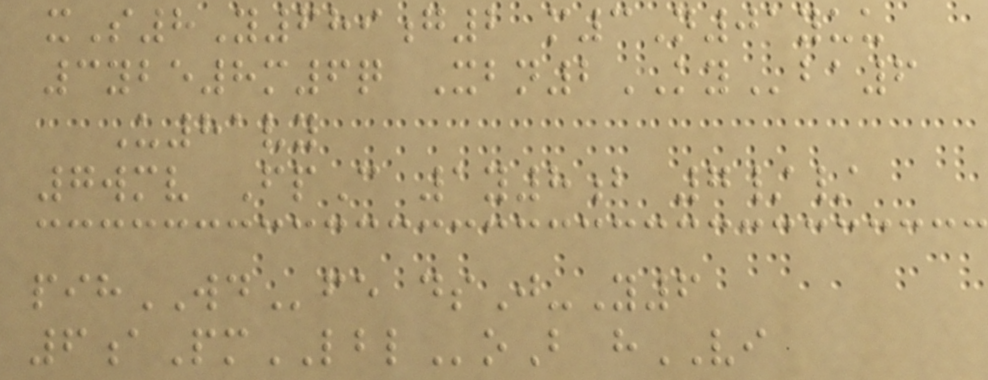xS8Y689g2 m3N01yuu
3ybe8m6q Xbn2KYba6
U81vy
7wmv FpC 1y8b 7//
pihWDfe dsJ-Y6
6aPmLBLoB hVI
